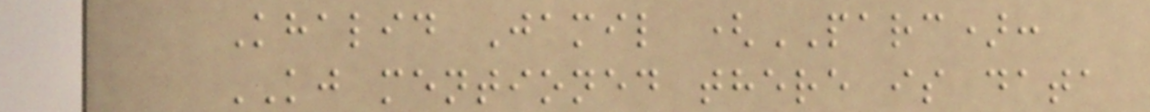Khalid Jamil (PARC):
KJ mentioned there is data
